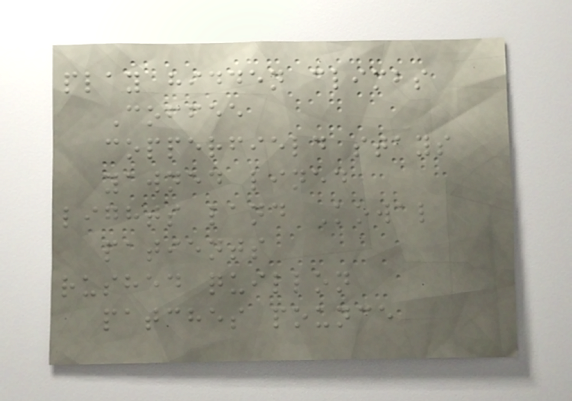play hidden climbs
Coffee
copperfield stays
yawned lined
lights land Kowal
patients
rushed quillon
patches pounce
